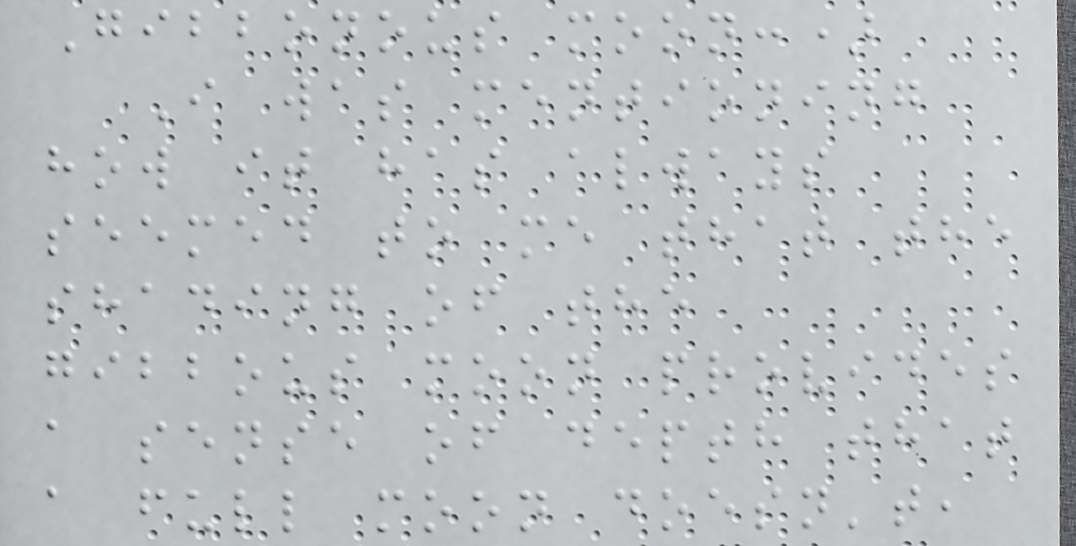Gibbonous moon:)
I was mentioning
how it has always
seemed to me that the
shading of the
gibbous moon provides
a sense of depth that
a full moon doesn't,
